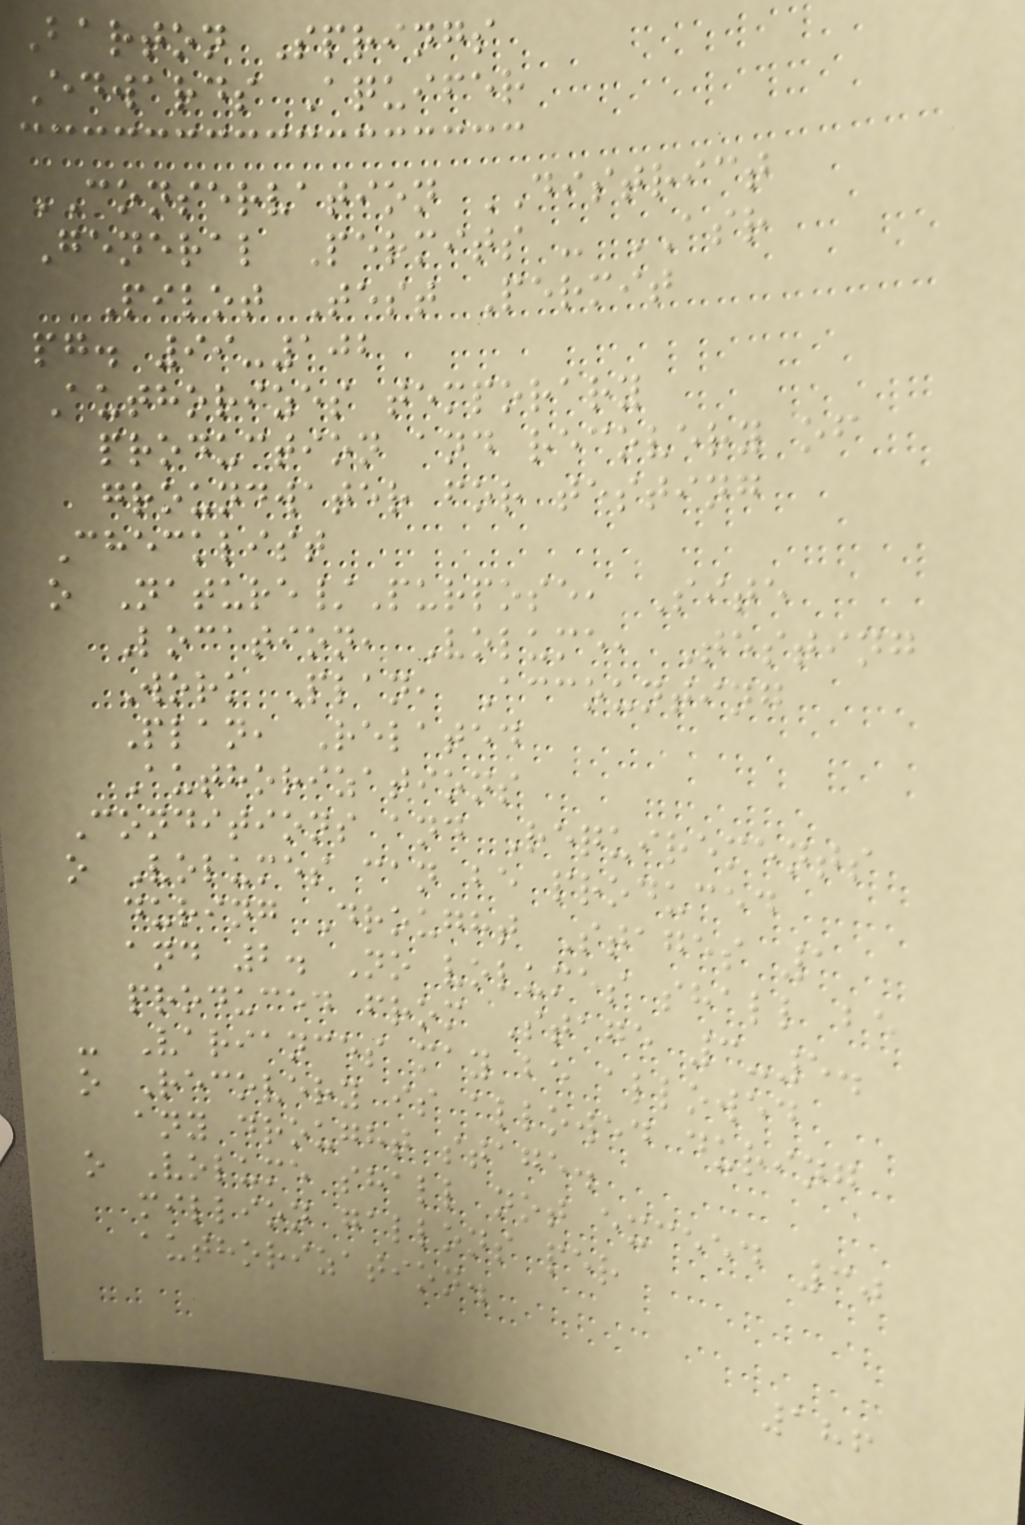Barton Springs
Edwards Aquifer
CONSERVATION DISTRICT
General Permits - ASR
Pilot Test Permit
pg. 99-102
Authorizes temporary
production and recovery of
groundwater for testing
Checklist
o Nature/Purpose, Site
Location, Volume, Testing
Work Plan, Accounting
Plan, Related
Authorizations
Conditions and Requirements
o Volumes can be produced
during Drought Stages 1
and 2. No volumes shall be
produced from Stage 3-5.
- Variances may be allowed
o Recovery is allowed during
any drought stage.
o Volume shall not exceed 30
million gallons per
authorization.
186
